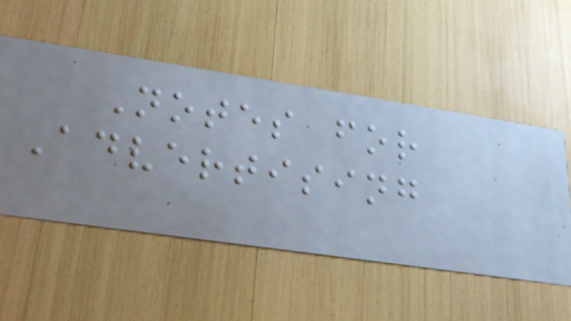Notes for
Advertising
